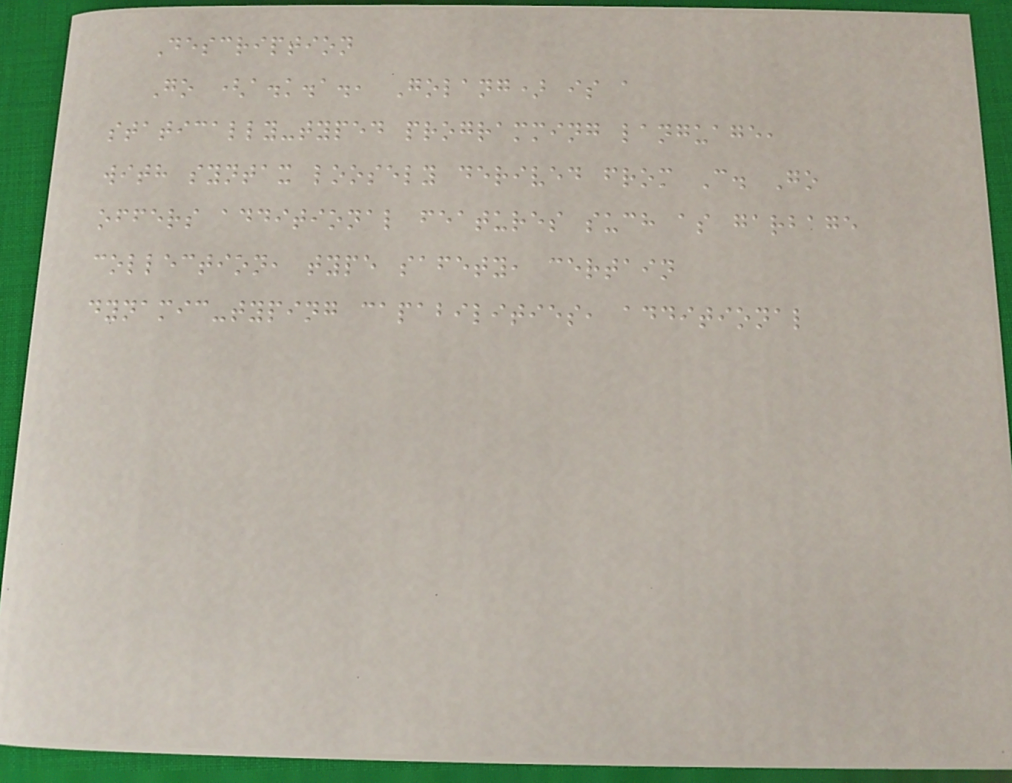Description
Go (a.k.a., Golang) is a
statically-typed programming language,
with syntax loosely derived from C. Go
offers additional features such as garbage
collection, type safety, certain
dynamic-typing capabilities, additional
